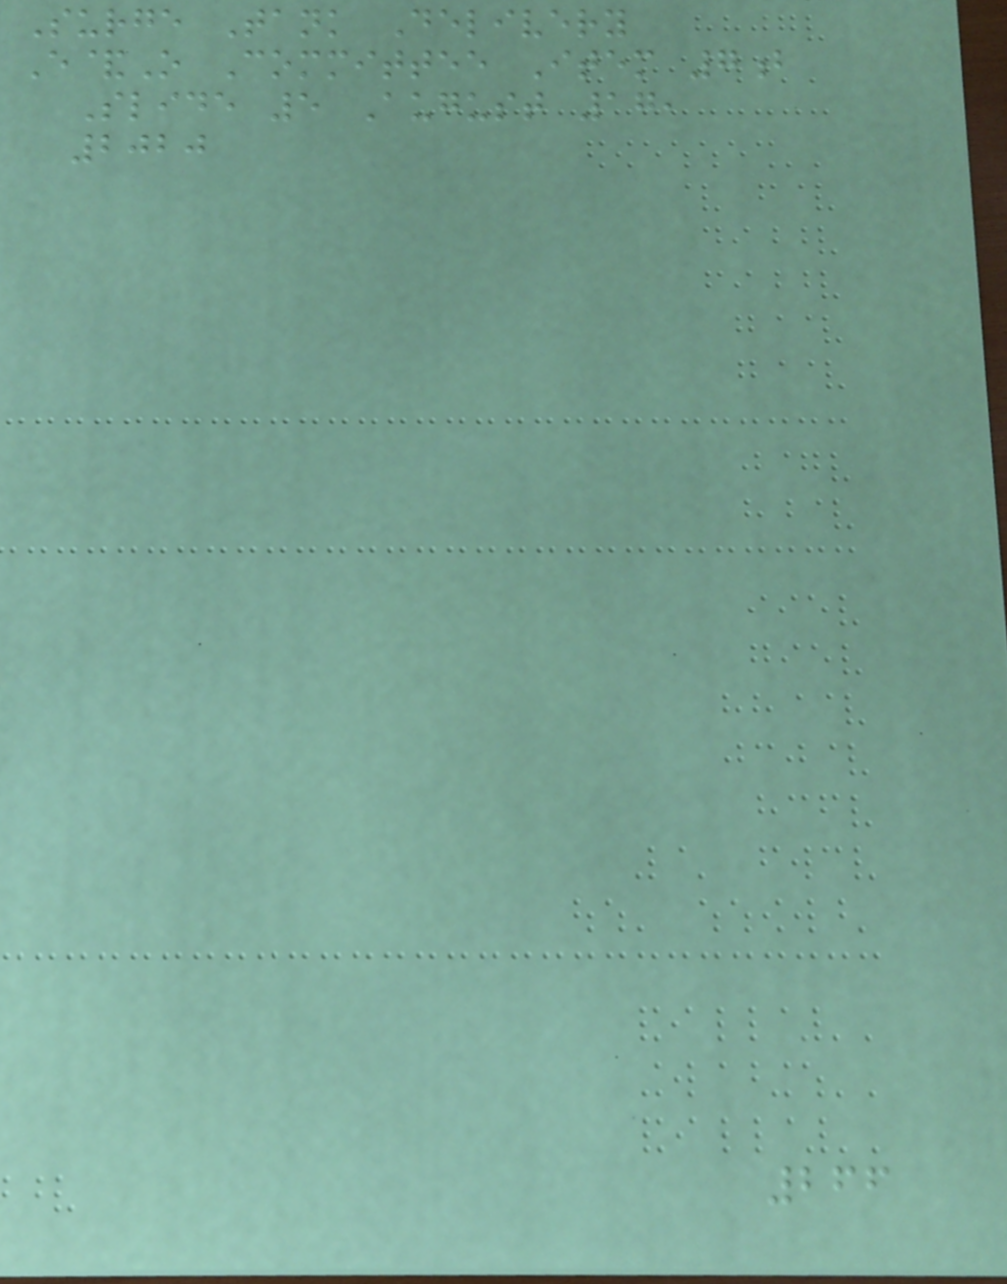Surge Tank Delivery
E&O Committee Item 7b
Slide 5 August 17,
2020
266
